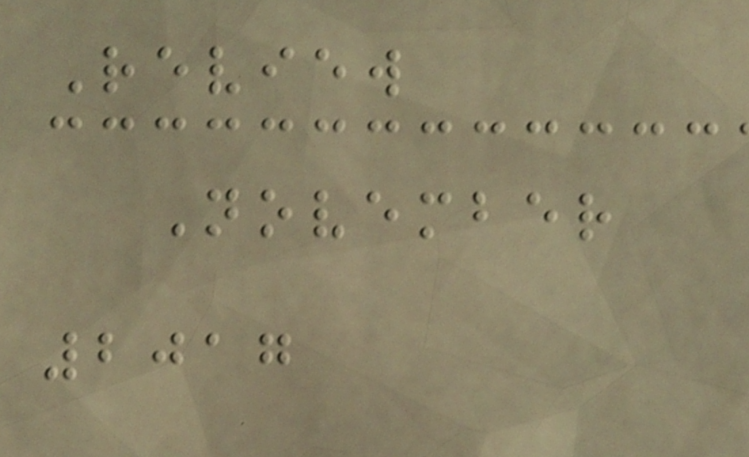Review
November
2017
